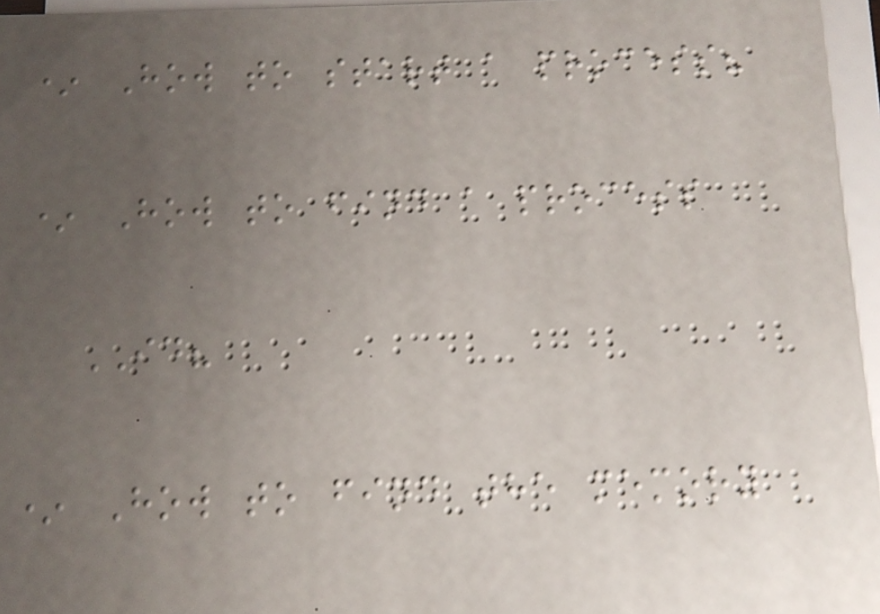* How to start a process?
* How to find a process
ID?
* How to find the memory
